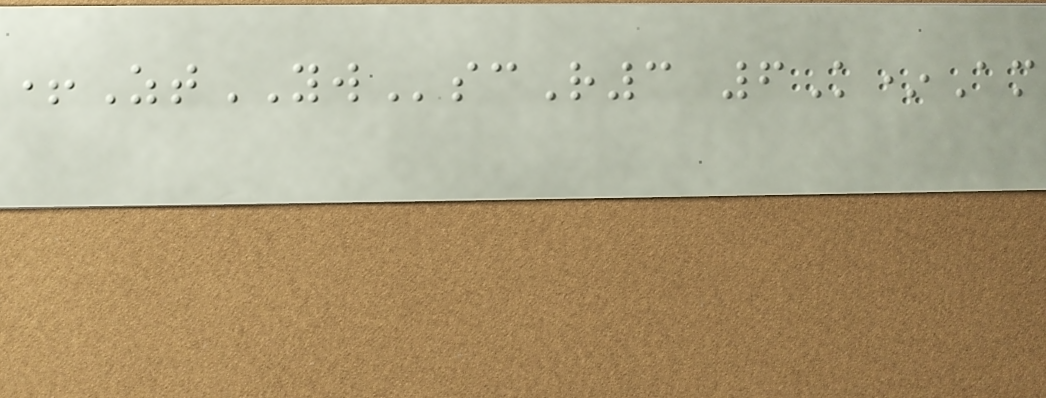+ZtYWscR3 6K*Am
